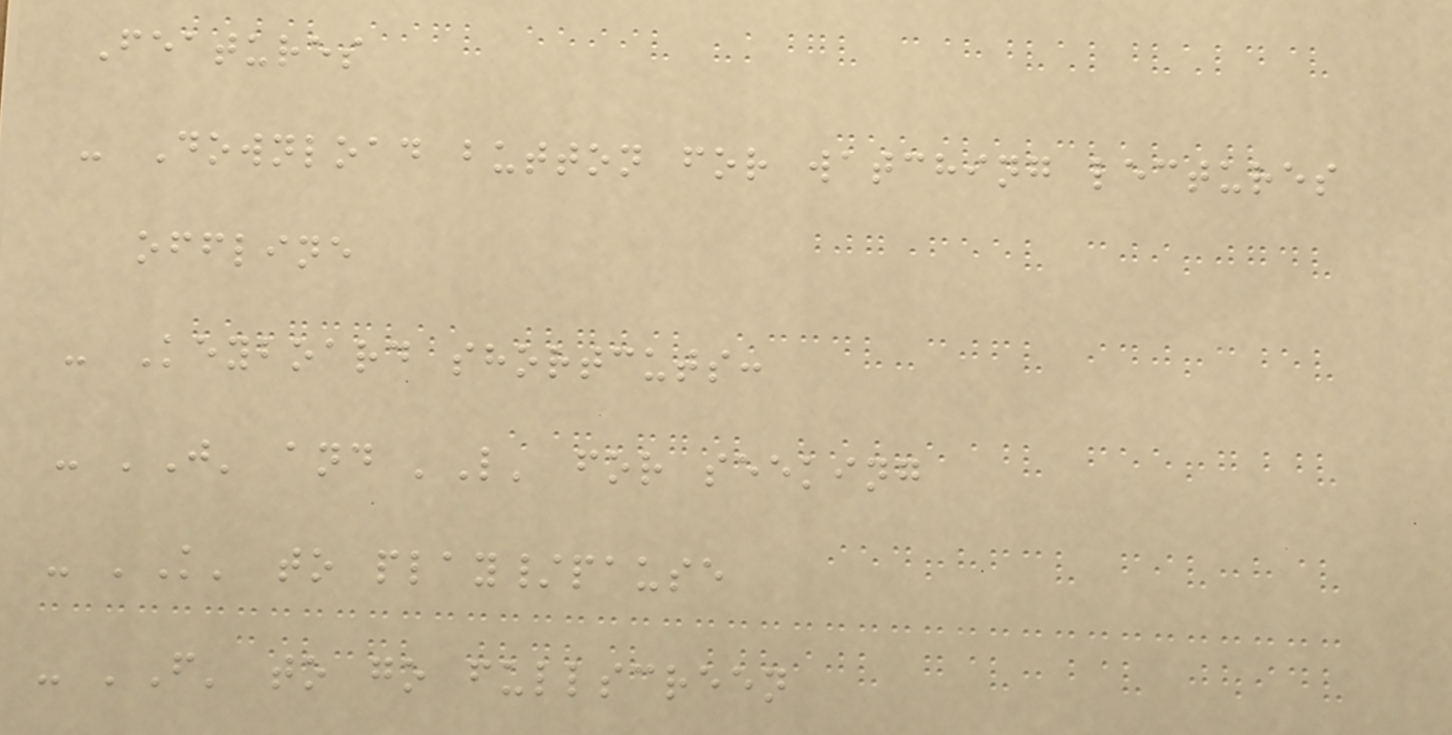Features
- Download button for watching lectures
offline
- Keyboard shortcuts:
- 'J' and 'L' for seeking
- 'K' to play/pause
- 'F' to go fullscreen
